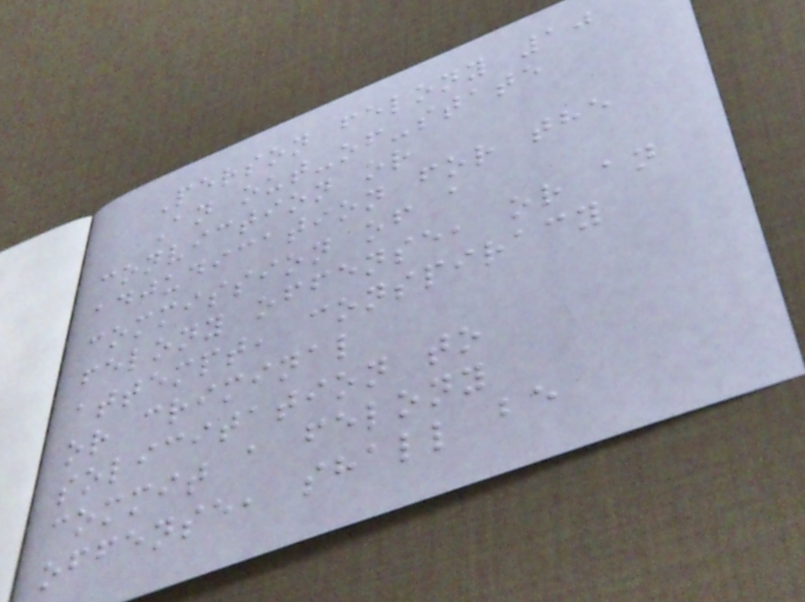Person felony 10
An out-of-state
conviction or
adjudication for the
commission of a
felony offense, or an
attempt, conspiracy
or criminal
solicitation to
commit a felony
offense, shall be
